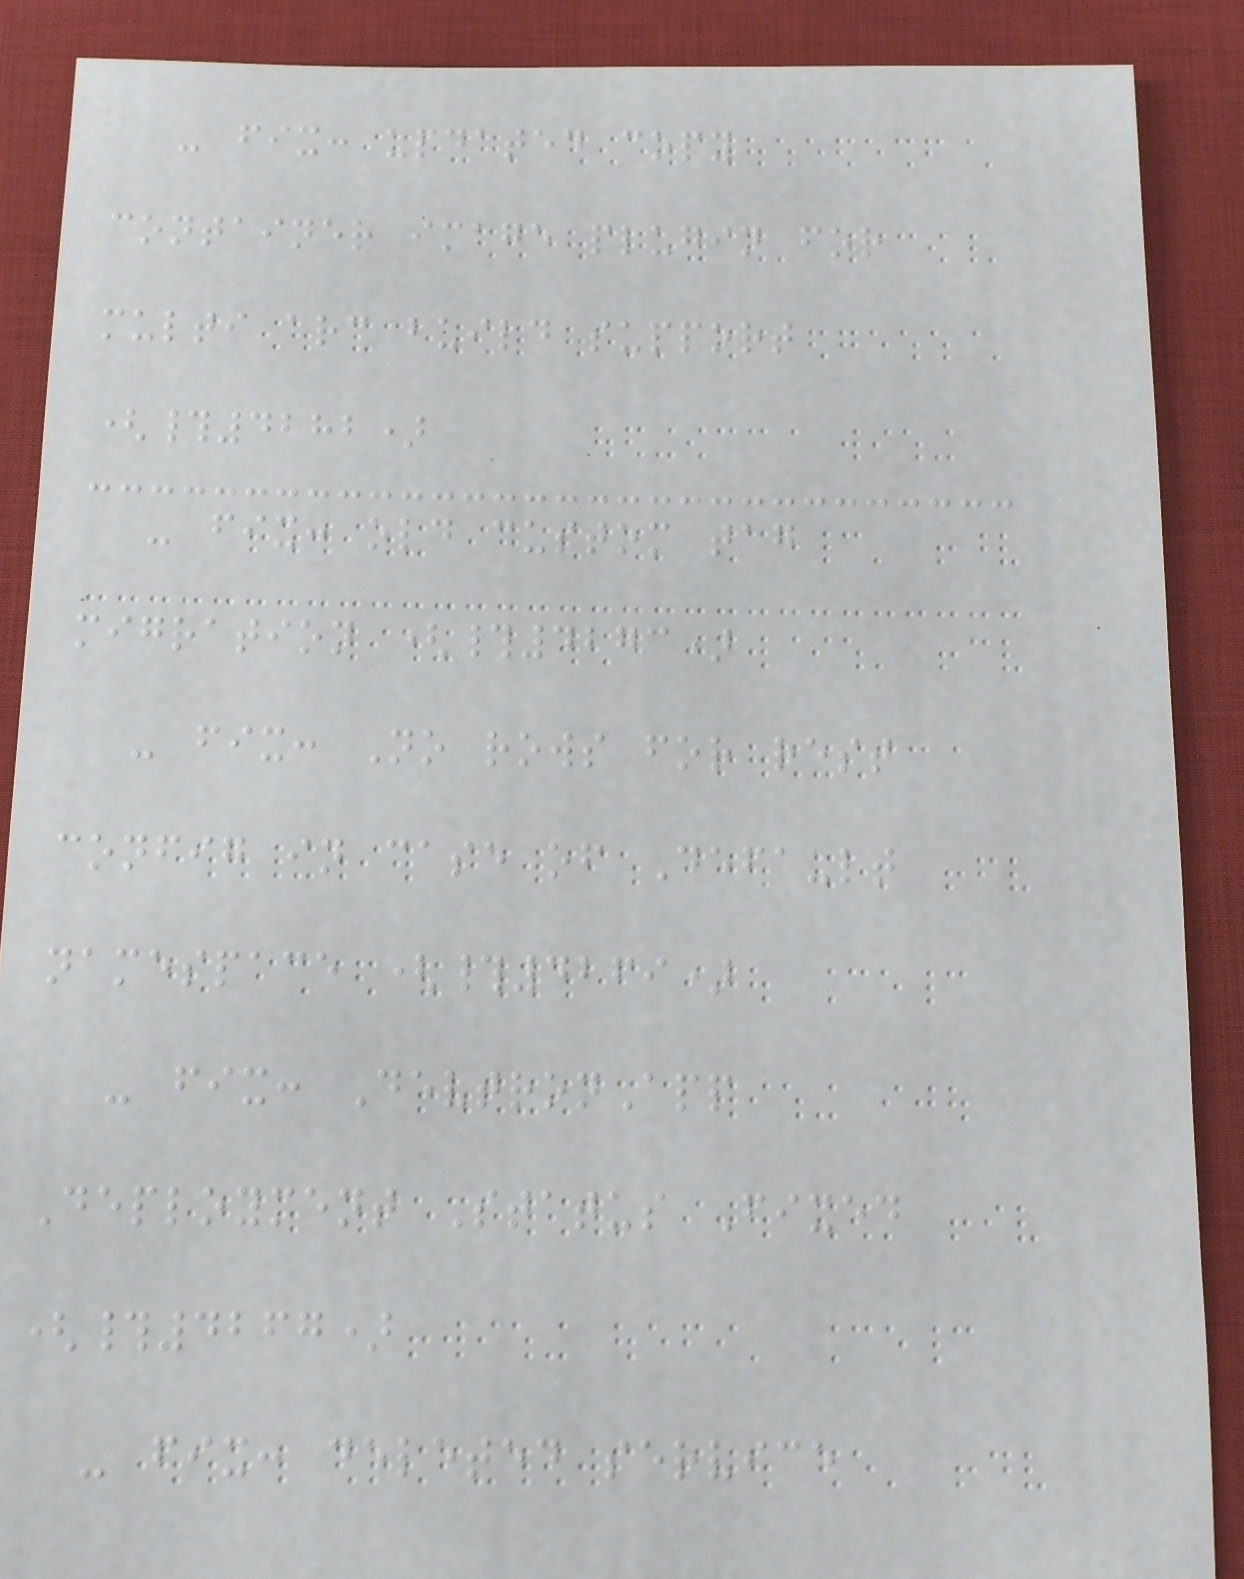- fix: updated copy
container image plugin for
multi arc build support
(#4282)
- fix: old custom tag
migration (#4273)
- fix: No rows for rest
config in case of Default
namespace (#4269)
- fix: DevtronApp
Deployment Status Fixed
(#4267)
- fix: deleted service
